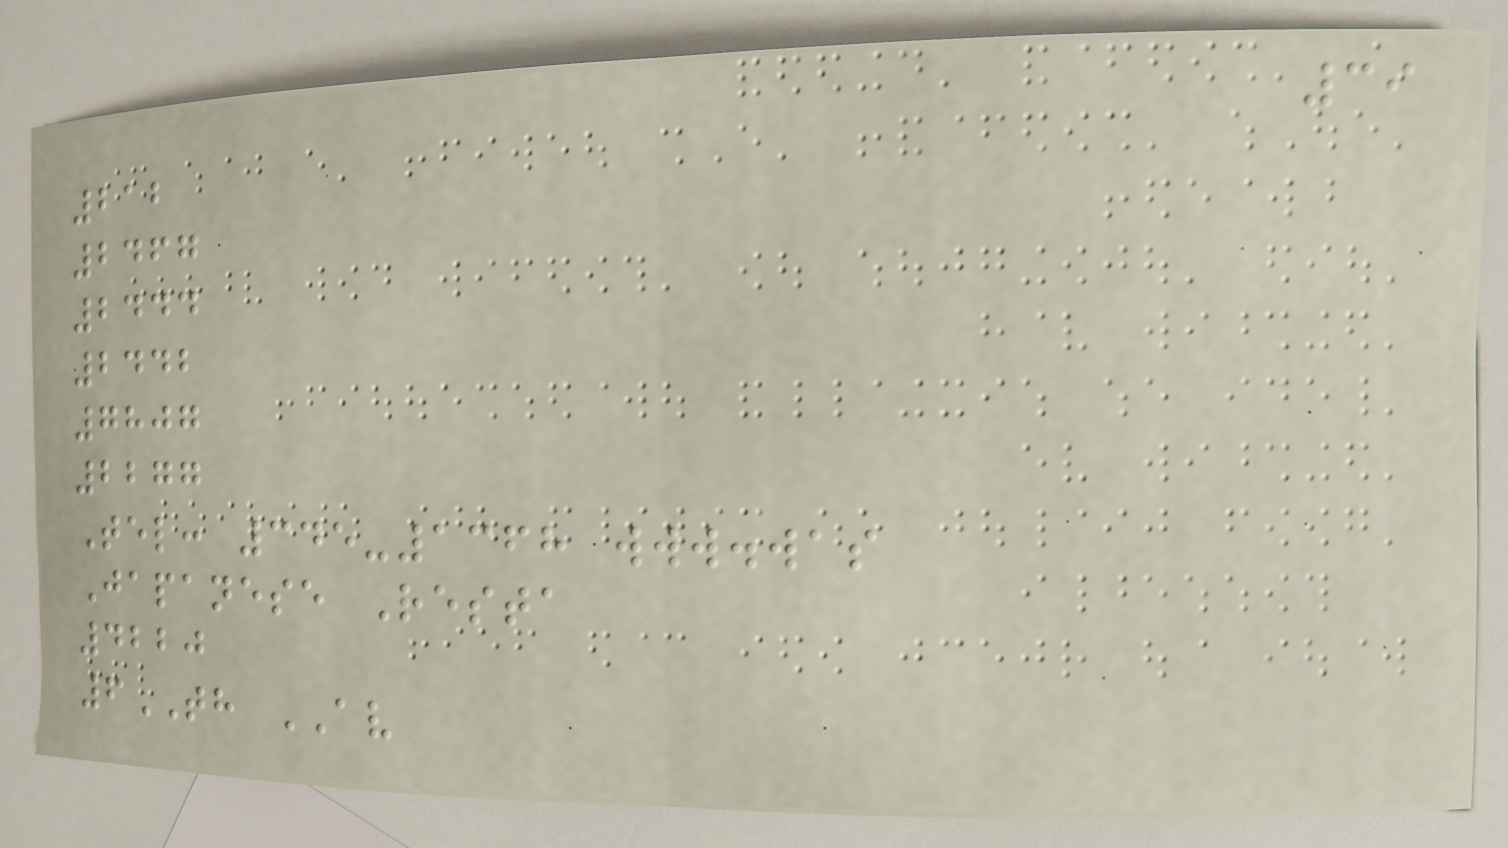39
212
2467
2444
2442
7807
2277
Tel: 345-1368 www.was
Japanese Resta
4220
6TH AV
